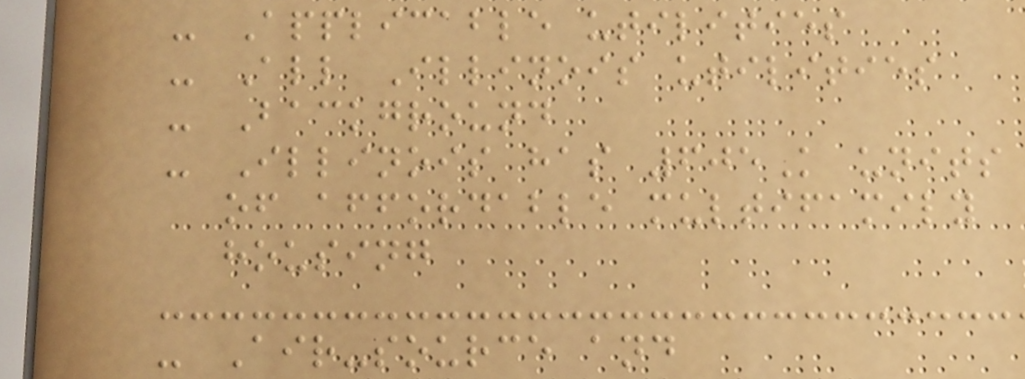- Applicable utilities
- All Illinois utilities
- Background
- Illinois has 605K units
of affordable multifamily
housing
- Air-source and
